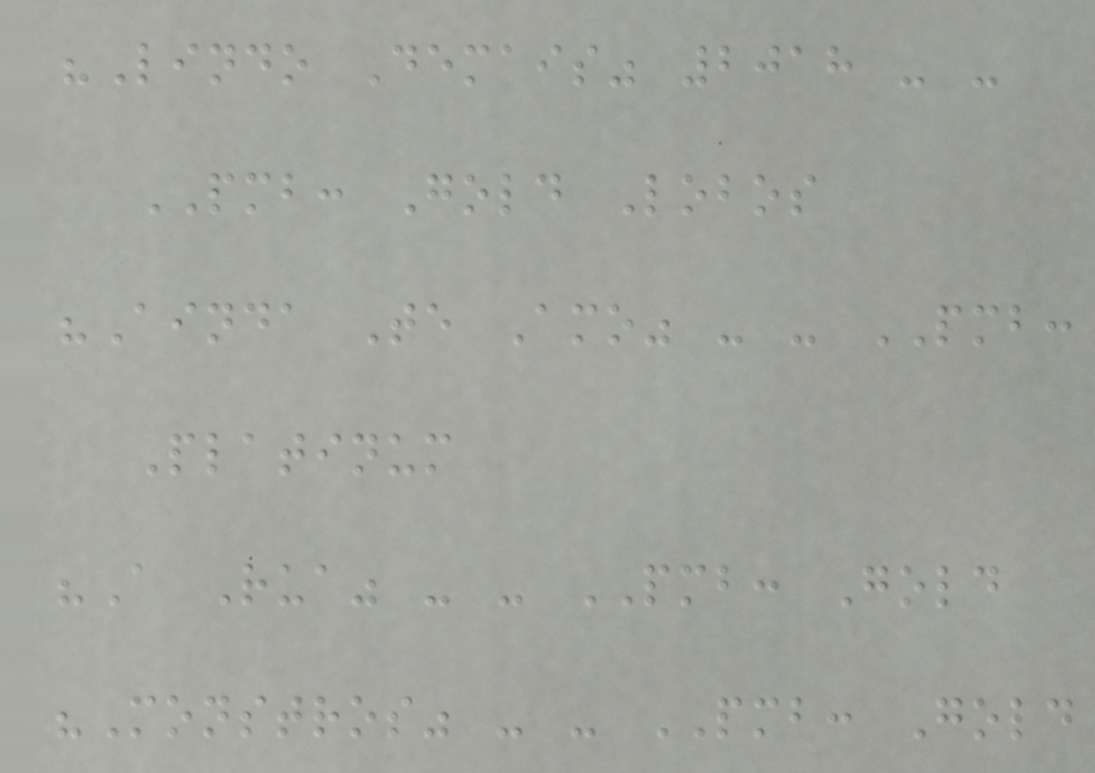"Lindo Demais" 2018 - -
PMB: Gold Lobos
"Ainda Te Amo" - - PMB:
Platinum
"A Rua" - - PMB: Gold
"Monstros" - - PMB: Gold
